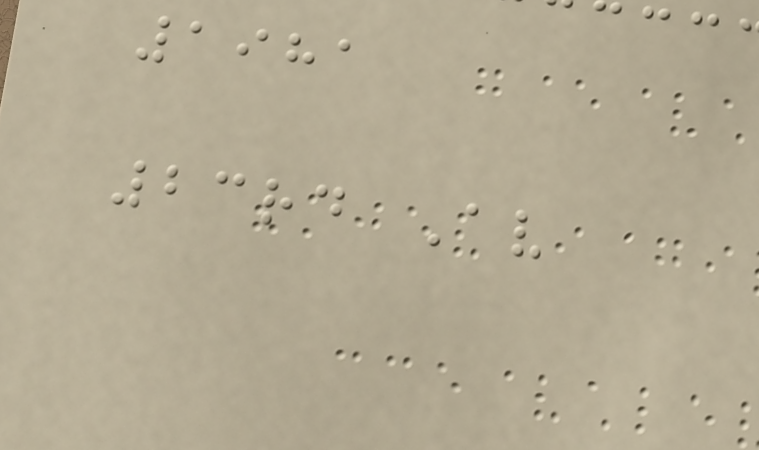1981
23rd Av
